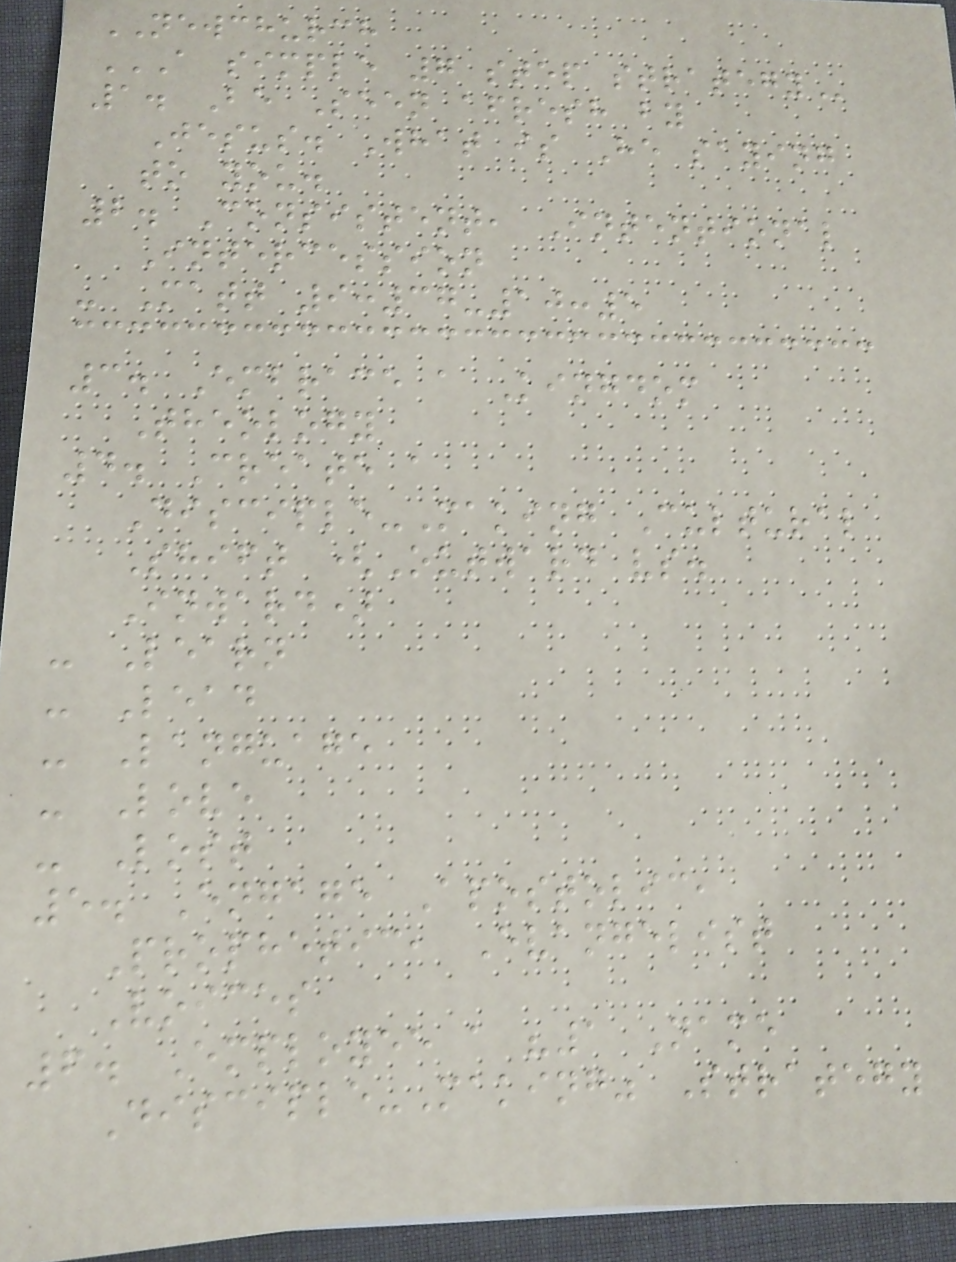NEWCHURCH
A SIMPLE 7 STEP STRATEGY
1. Be Seen afresh by
Jesus. What is He saying
to you.
2. Consistent, Intentional
Intercession
- Matt 9:37-10:5
3. Embrace a Kingdom
Theology
4. Create a
Disciple-Making Cultural
Shift (Outward vs.
Inward)
- Learn
- Lead
- Language
- Love
- Lost
5. Engage Apostolic,
Prophetic, Evangelist
Voices
6. Employee a "1 Name
Disciple-Making" Strategy
